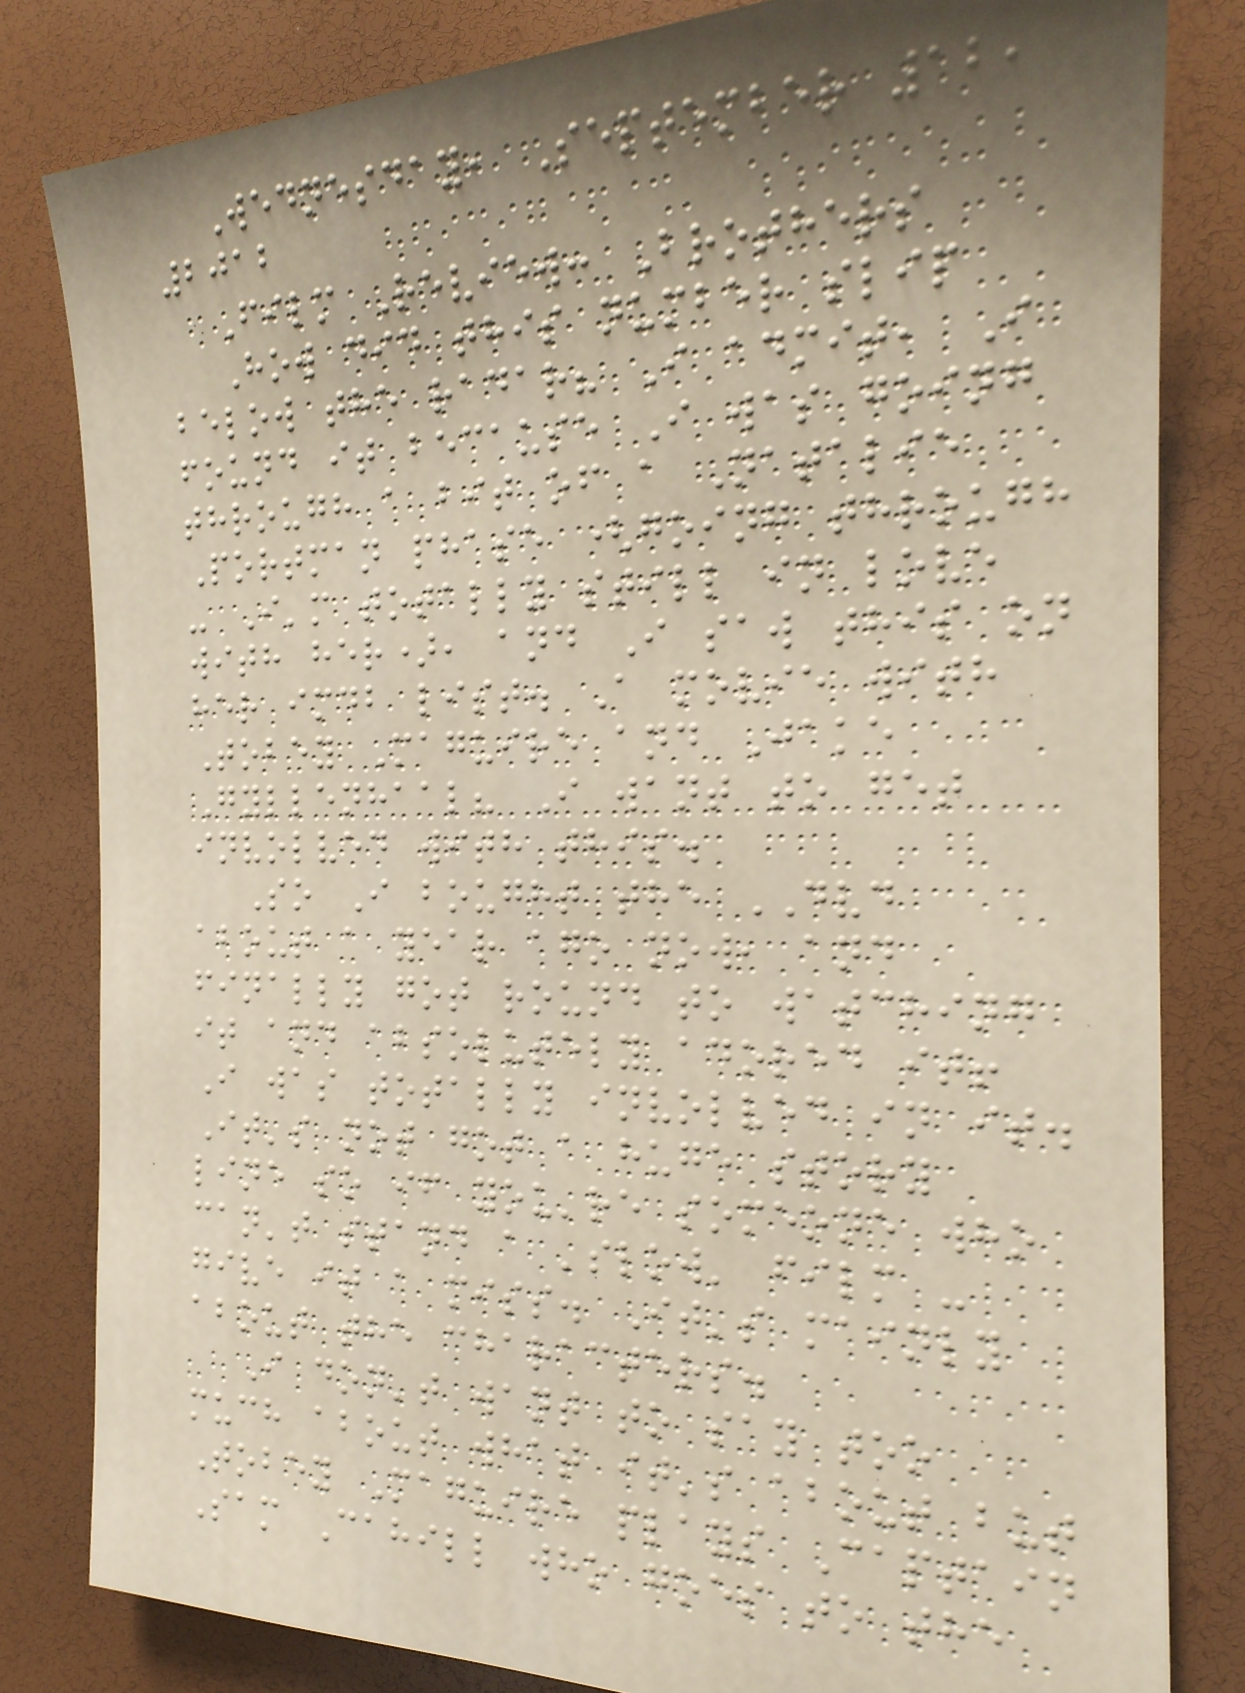Wednesday, September 12,
2012
Film Review: Brothers
How did this number slip
below the radar? I admit, I
found it because I was going
through a bit of a Natalie
Portman phase (going through
- I'm totally still in love
with her), and I saw this on
her imdb list. A movie with
Tobey Maguire and Jake
Gyllenhaal? I want to get
involved with this.
So I bought the DVD
about a year ago now, and
finally got round to watching
it and absolutely adored it!
I was totally involved in it.
It's not got a huge story
line so if you're someone who
can't stand a 'slow' film -
give it a miss. It's mainly
about the characters.
I don't want to say too
much about what it's about but
Tobey Maguire plays Captain
Sam Cahill who goes to the
